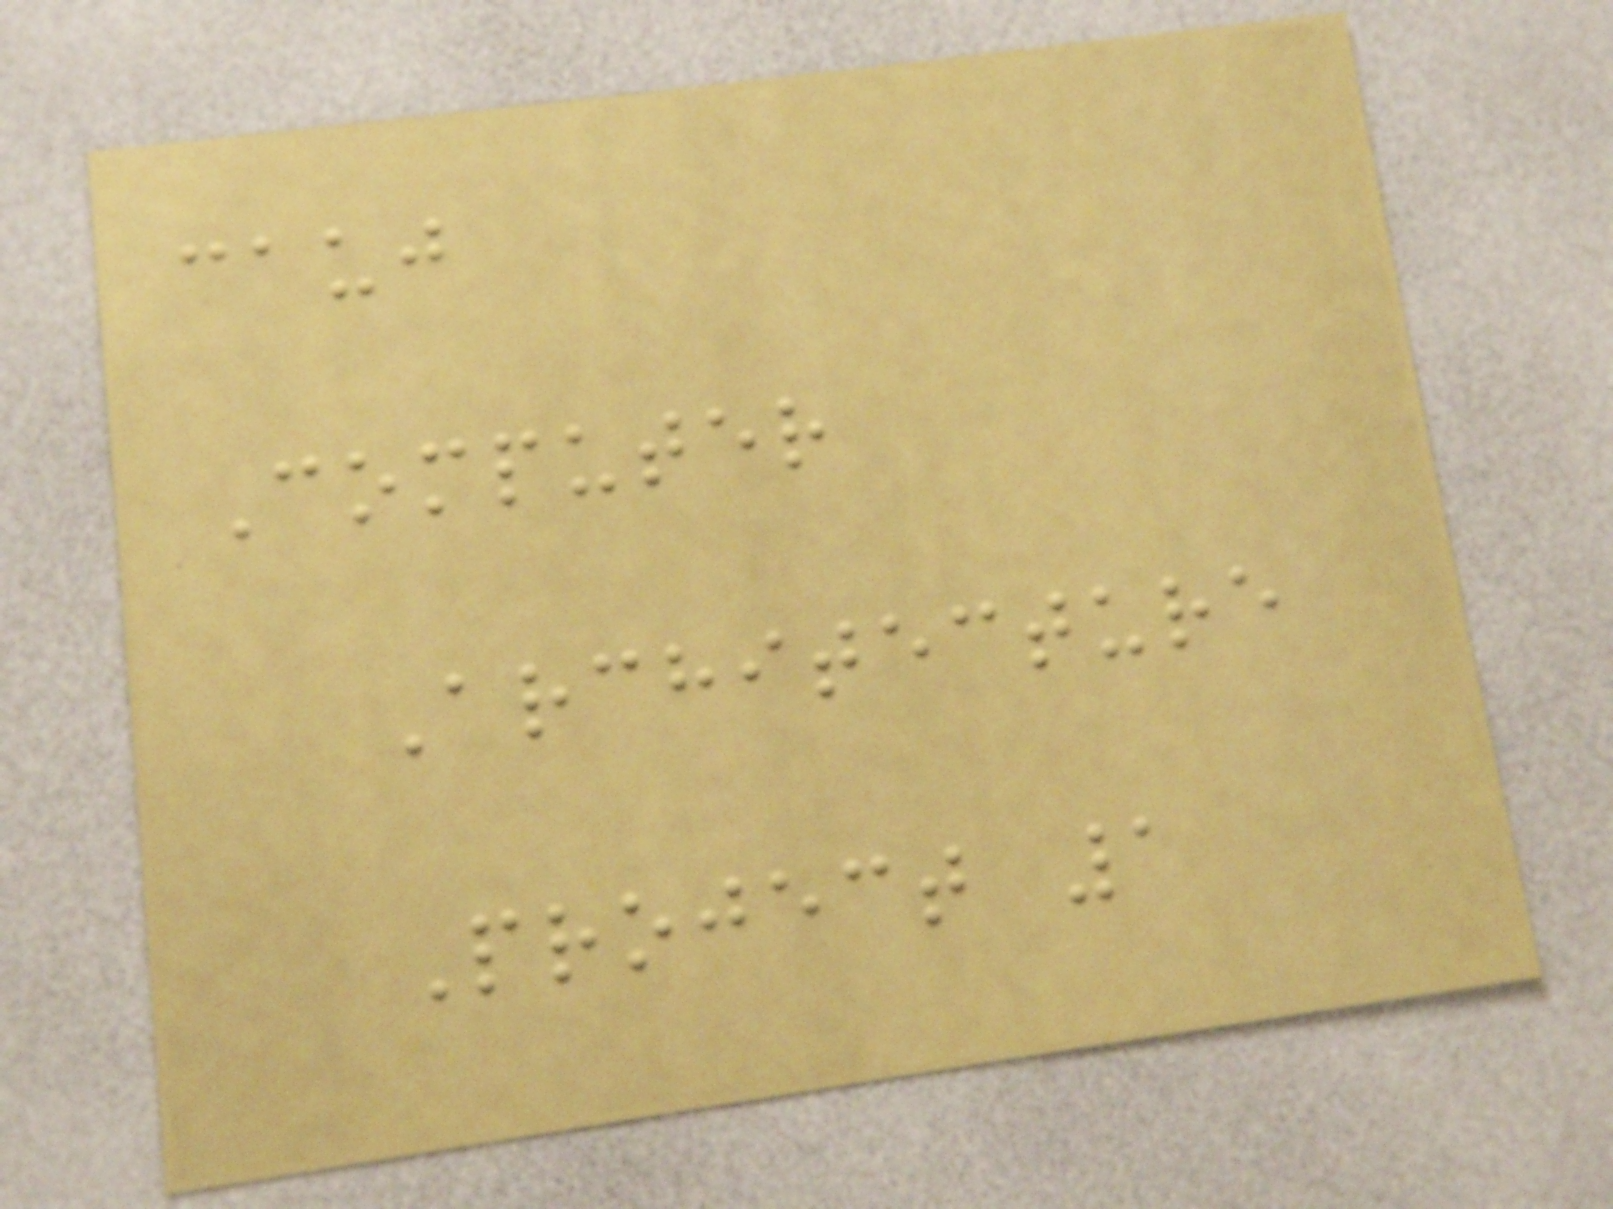cauj
Computer
Architecture
Project 1
